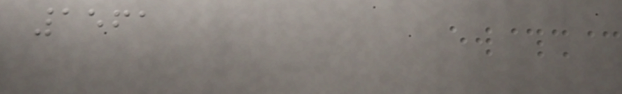1561
